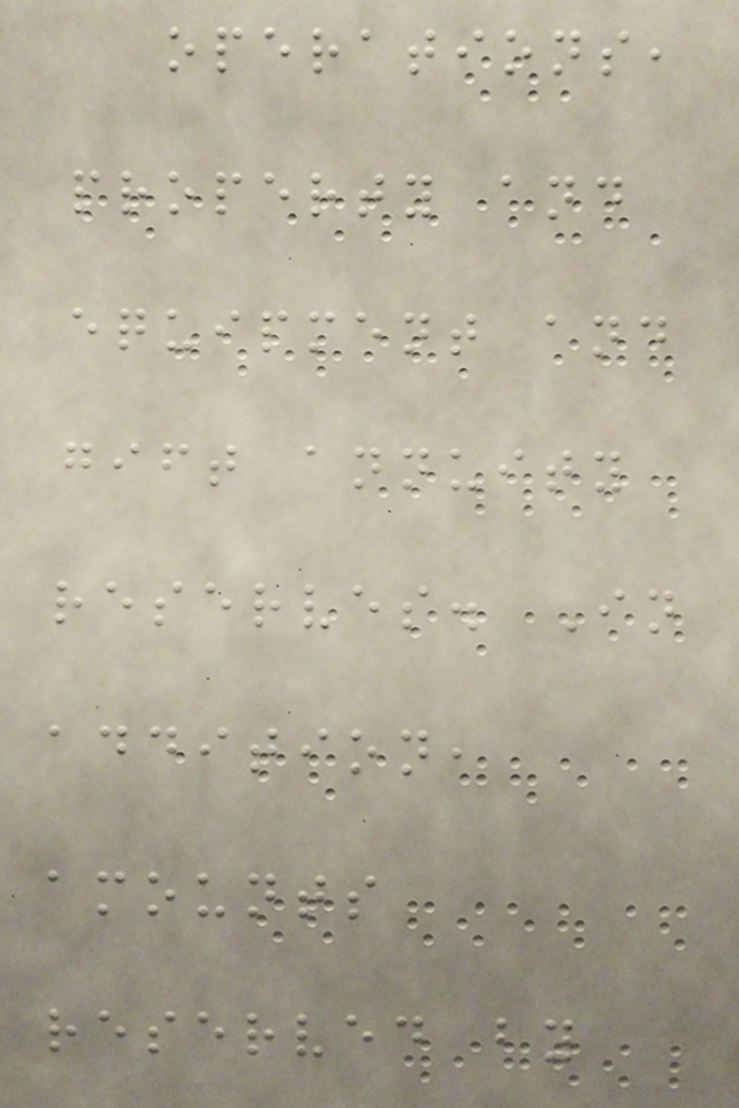operations,
property and
equipment and
gift annuity
reserves. In
addition,
amounts
reserved by
